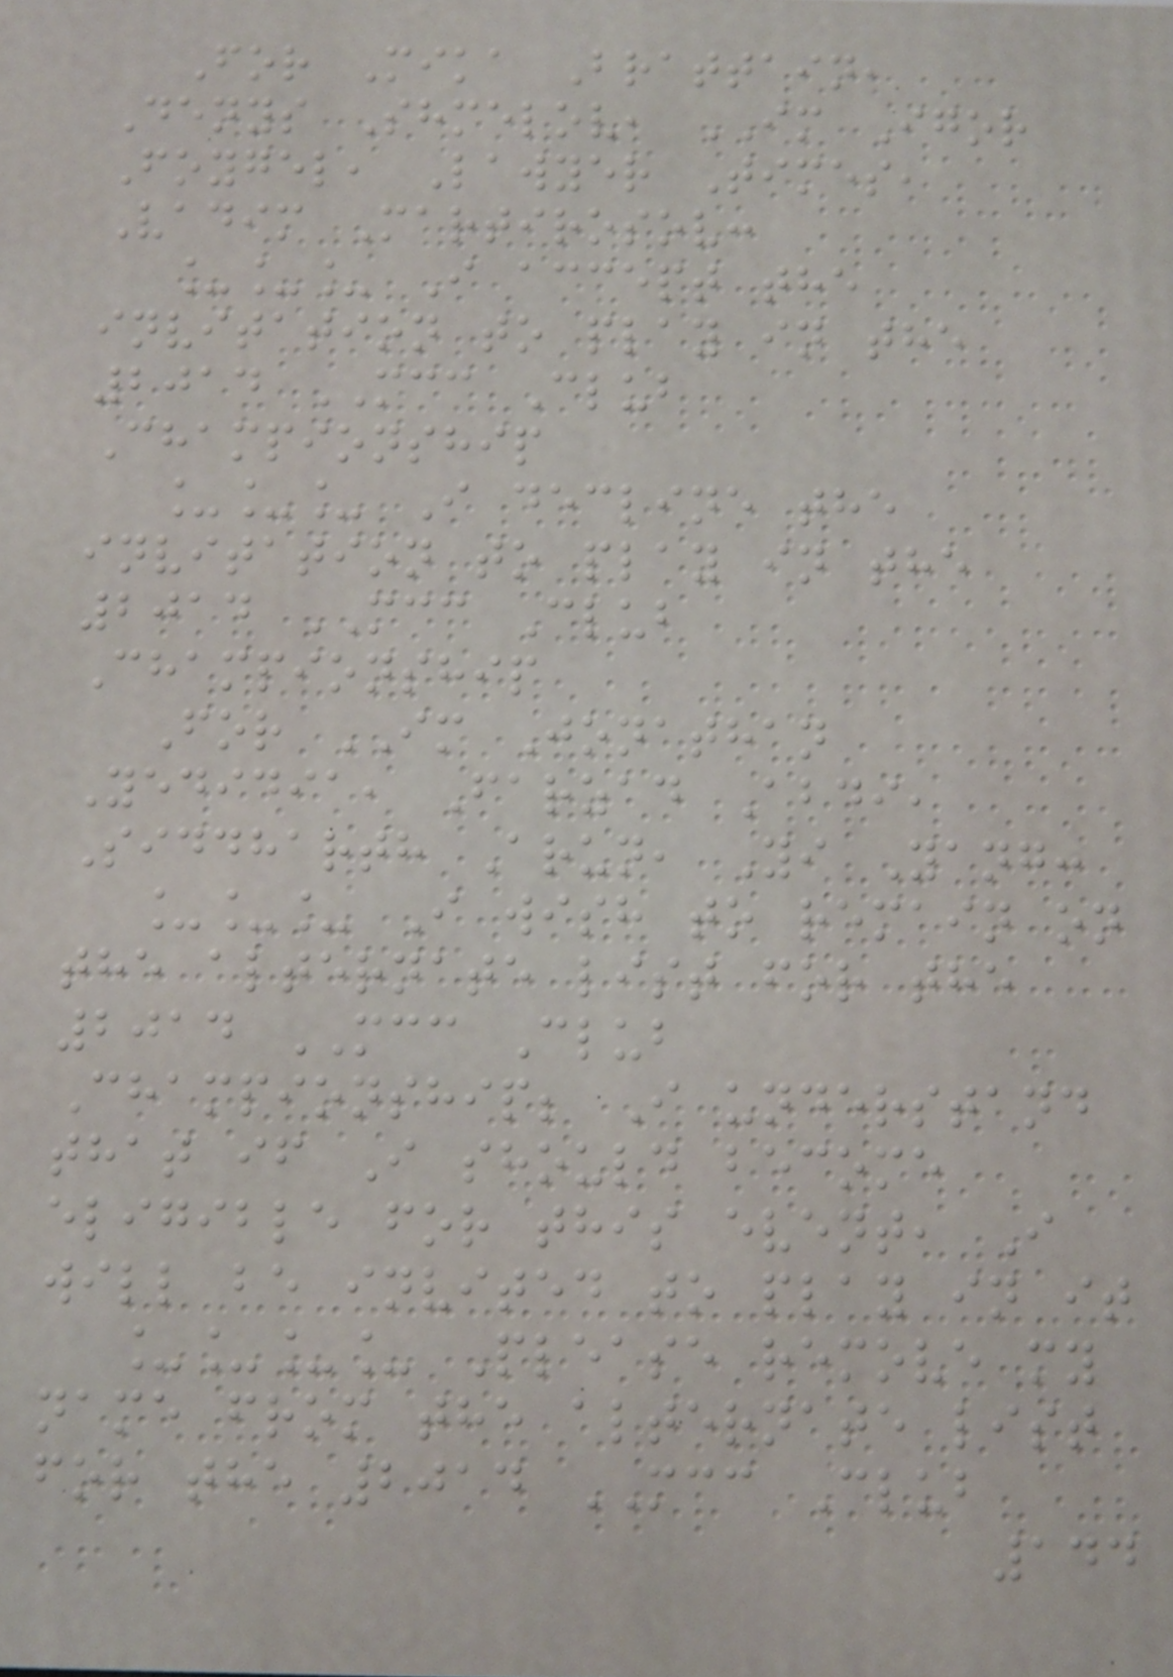For Mika Brattain,
Denys Shmelov, IM Igor
Foygel, Lawyer Times,
Vadim Martirosov:
___ I accept the
invitation to play in the
2014 MCC Club
Championship
___ I decline the
invitation to play in the
2014 MCC Club
Championship
For IM Jonathan
Yedidia, Farzad Abdi,
Siddharth Arun, Yi Yang:
___ I wish to remain on
the alternate list for the
2014 MCC Club
Championship; I understand
that if I should become
eligible for this event, I
will be invited to play in it
____ Please remove my
name from the alternate list
for the 2014 MCC Club
144
